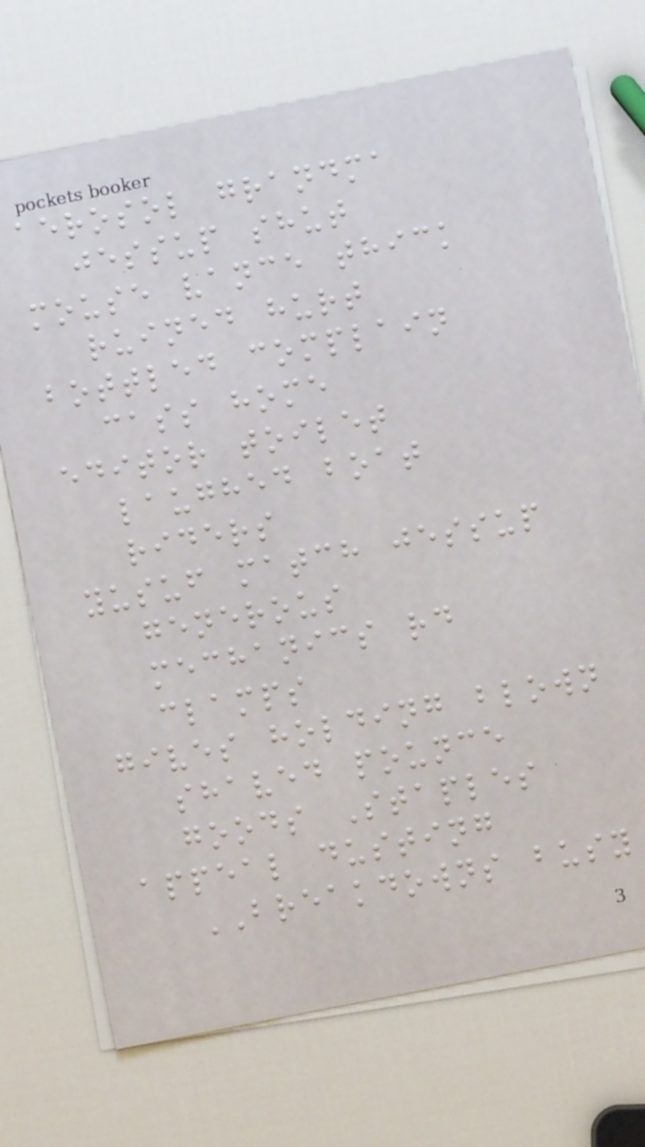aerosol grandma
jessup shut
mouse vance thick
ruined hurt
bottled complain
cass home
editor toilet
laughed boat
riders
yusuf match jessup
generous
mechanics rd
clamps
gives holding blown
shaved pounce
goods Staples
appeal dusting
BREAKDOWNS busy
